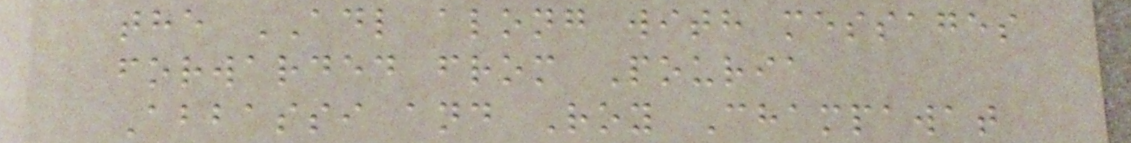the ADL along with messages
forwarded from Pouria
Abbassi and Roy Champawat
